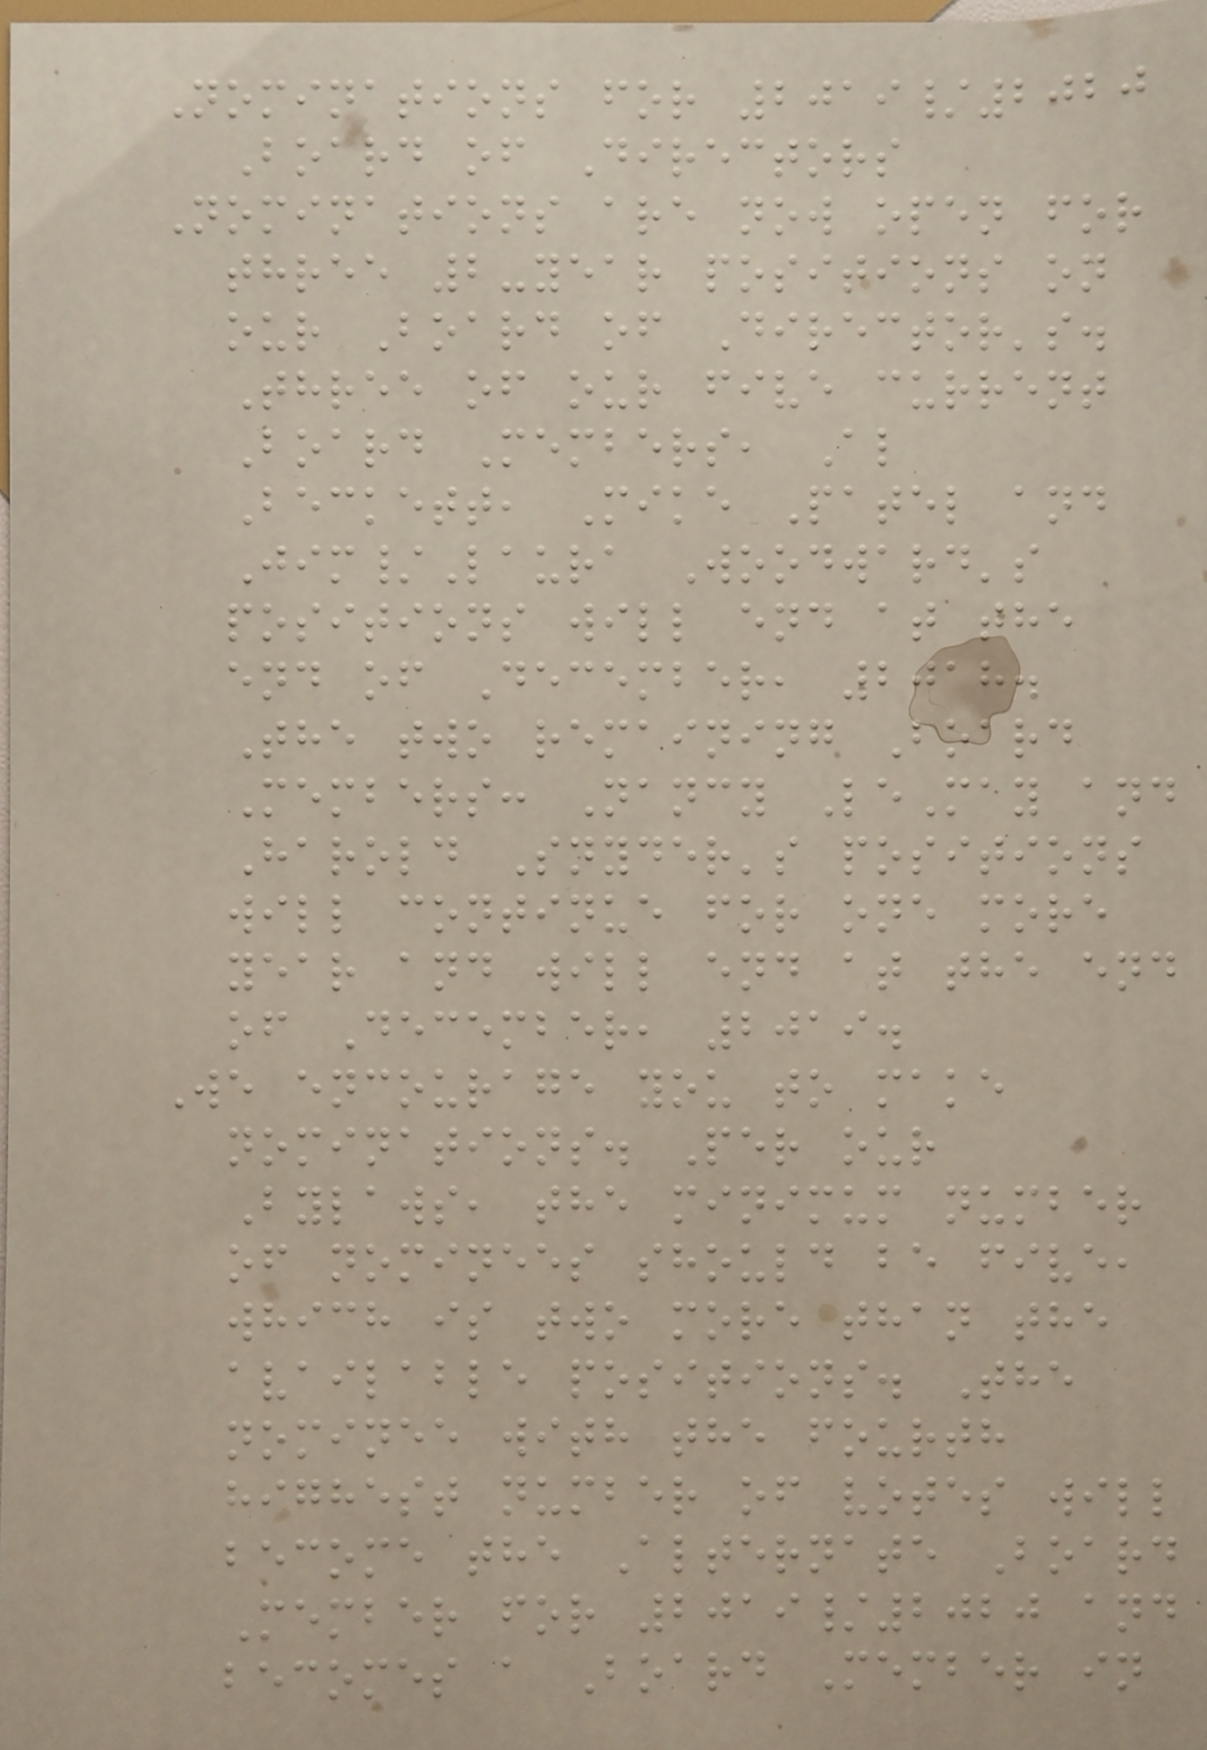Nominations for 2019/2020
Board of Directors
Nominations are now open for
three 2-year positions on
our Board of Director's.
Three of our five current
Board Members, Al
Beckett, Mike Patel and
Jim/Laura Woodward's
positions will end at the
end of December, 2018.
The two remaining Board
Members: Nancy LeMay and
Harold Snyder's positions
will continue for one more
year and will end at the end
of December, 2019.
We encourage you to make
nominations. Per our
Bylaws, the minimum number
of nominees should be five,
which is two more than the
available positions. The
nominee with the fourth
highest number of votes will
become the Alternate Board
Member for 2019/2020 and
becomes a Board Member in
